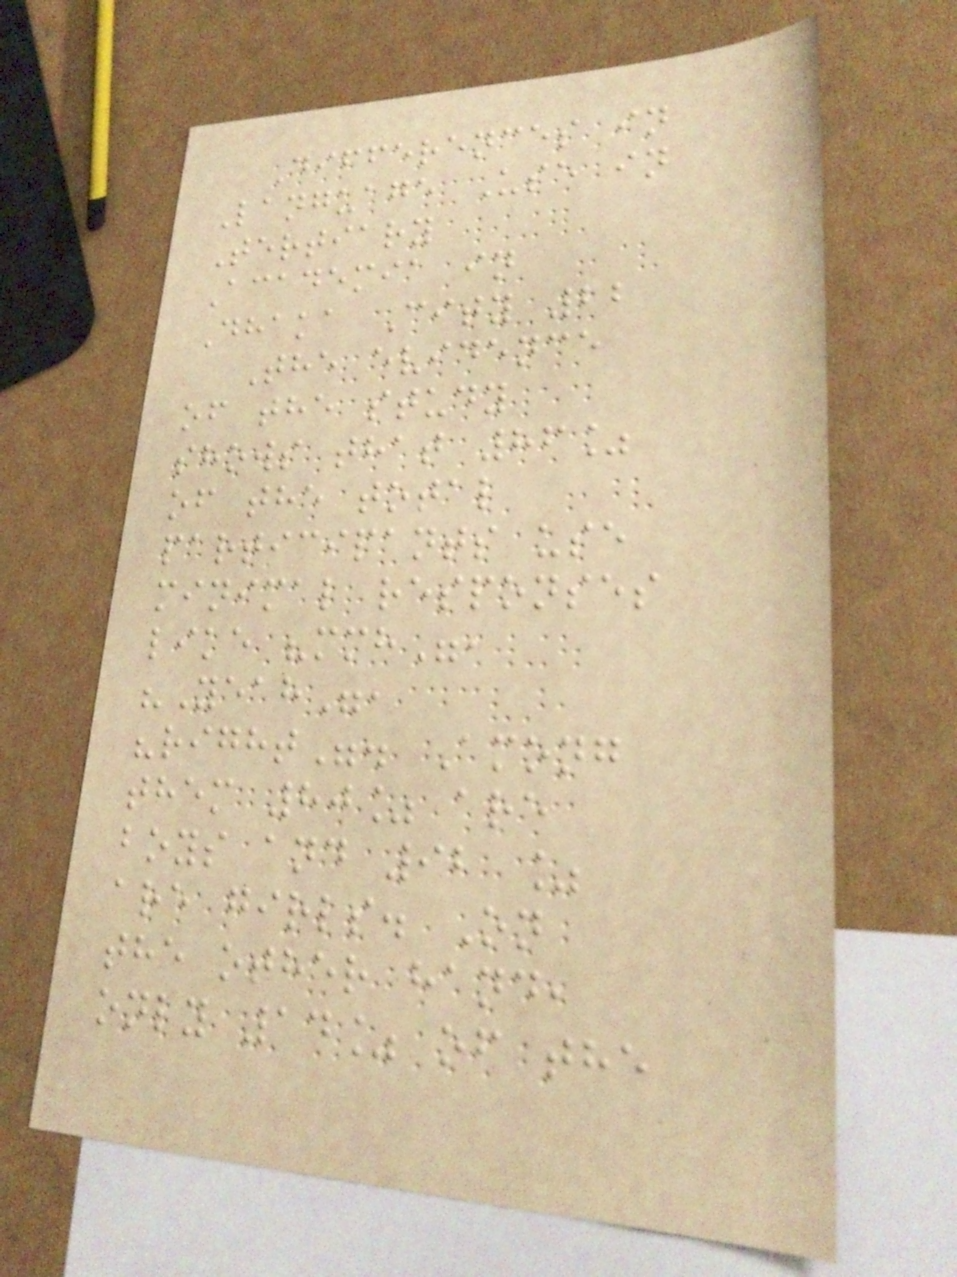Differences in
Language Use in
Tertiary
Academia in
Dhaka City 22
The evidence
of the study
shows that 86%
of the total
participants use
minimal responses
like "mmh",
"Yeah",
"right". Among
them 80% are
boys and 92 %
are girls. On
the other hand,
only 14% of the
